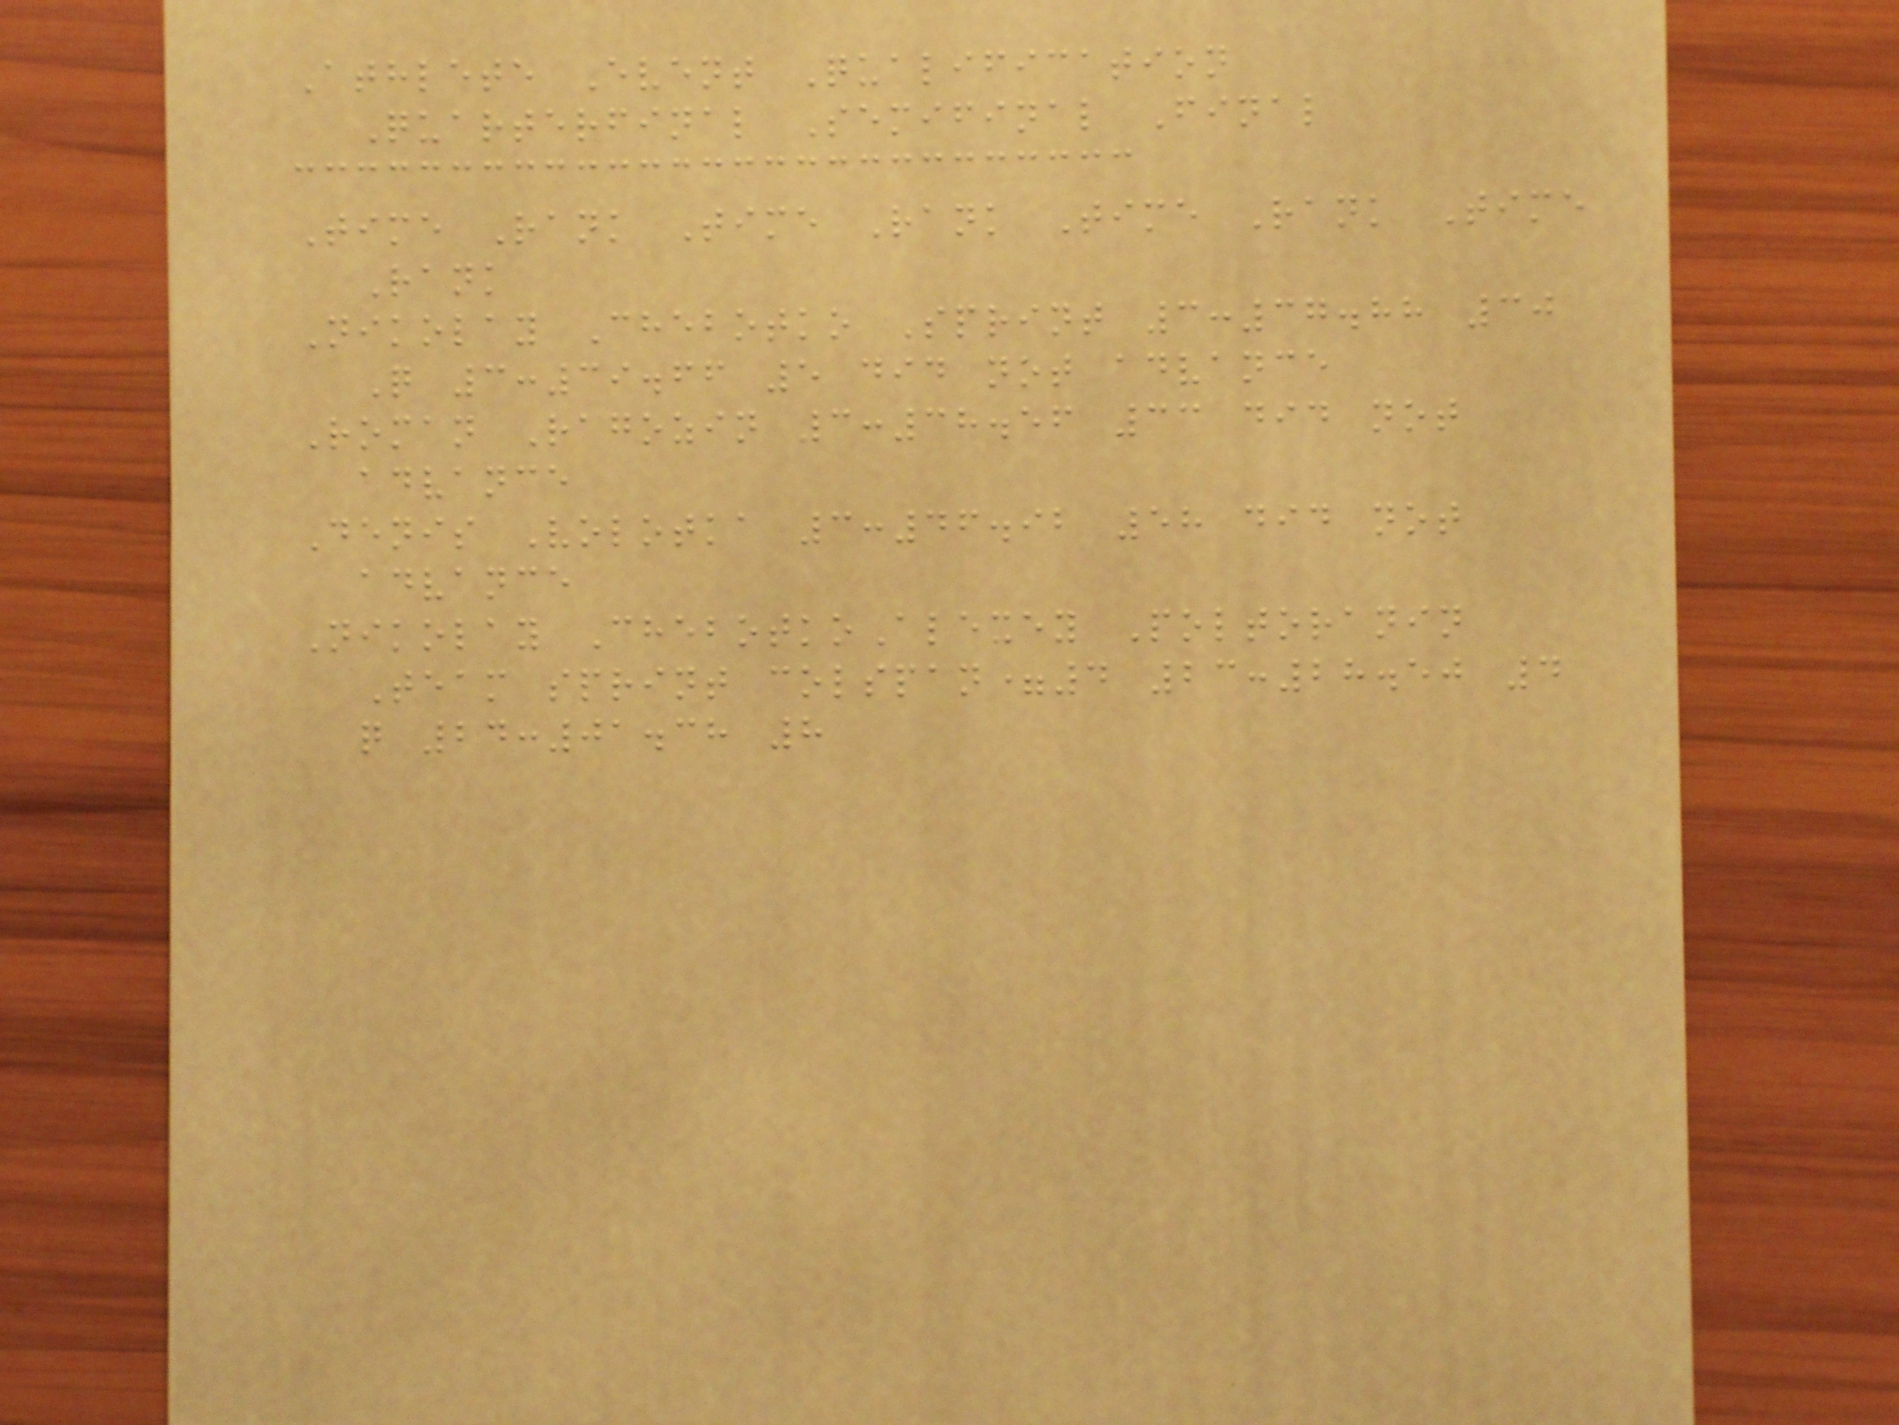Athlete Event Qualification
Quarterfinal Semifinal Final
Time Rank Time Rank Time Rank Time
Rank
Nikolay Chebotko Sprint 3:37.88 30
Q 3:39.66 5 did not advance
Roman Ragozin 3:38.56 33 did not
advance
Denis Volotka 3:46.92 58 did not
advance
Nikolay ChebotkoAlexey Poltoranin
Team sprint colspan=4 23:28.50 4
q 24:01.38 8
